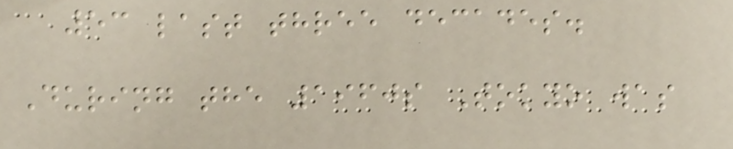53 last three decades.
During the 1960s Tokyo was
